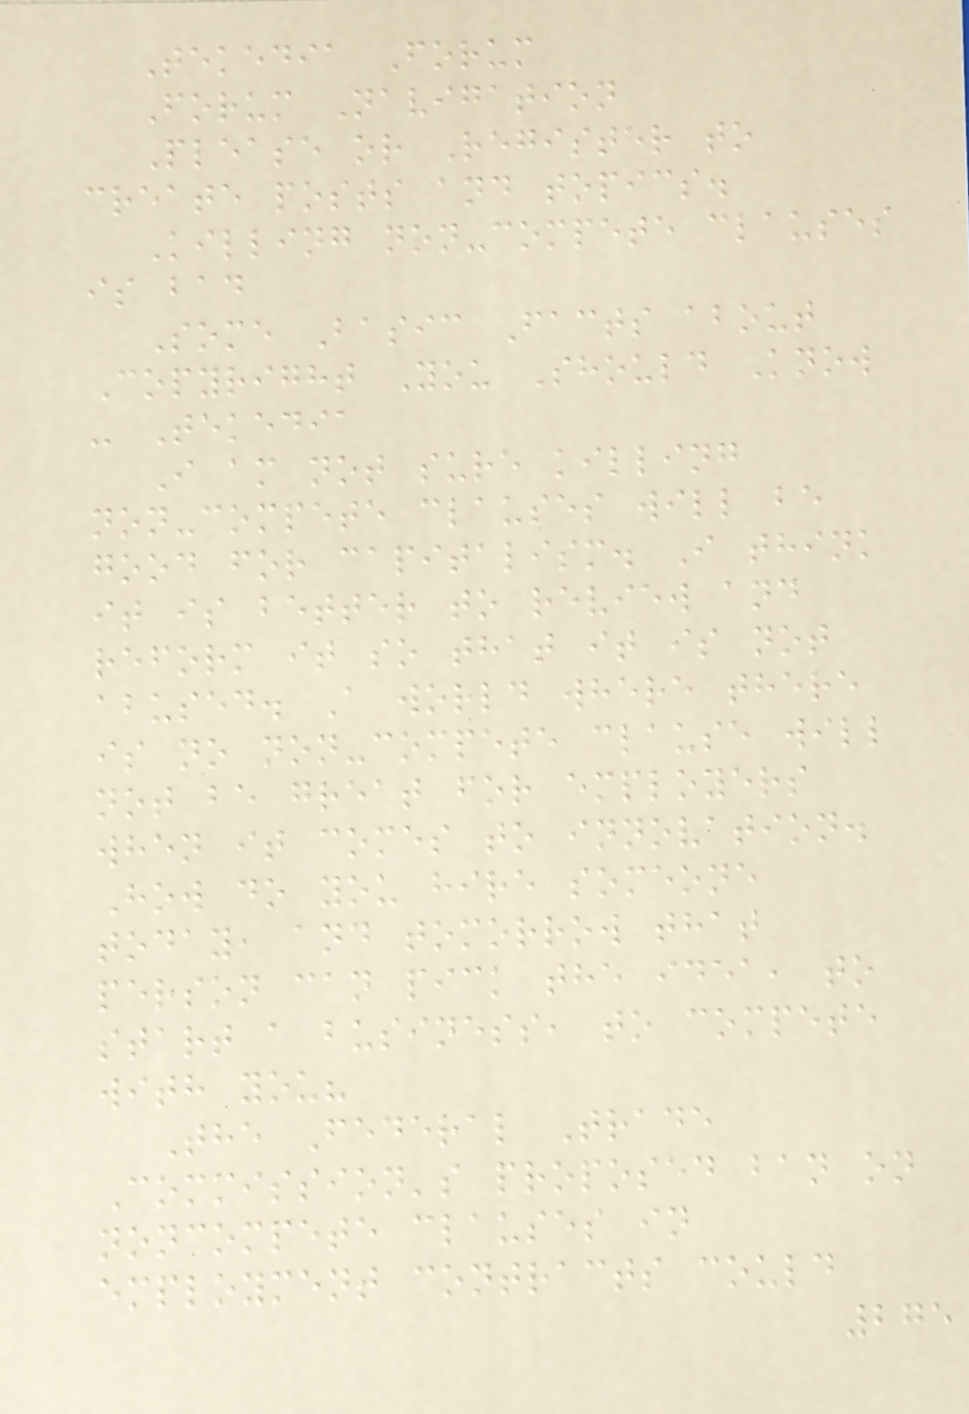Tekedia Forum
Forum Navigation
Please or Register to
create posts and topics.
Killing non-compete clauses
is bad
Some Basic Facts about
Copyright You Should Know
- Tekedia
I am not sure killing
non-compete clauses will be
good for capitalism. I think
it is better to review and
reform it so that it is not
abused. A world where there
is no non-compete clause will
not be great for employers
when it comes to innovation.
How do you hire someone
today, and tomorrow that
person can pick the idea, to
start a business, to compete
with you?
The Federal Trade
Commission's proposed ban on
noncompete clauses in
employment contracts could
275
